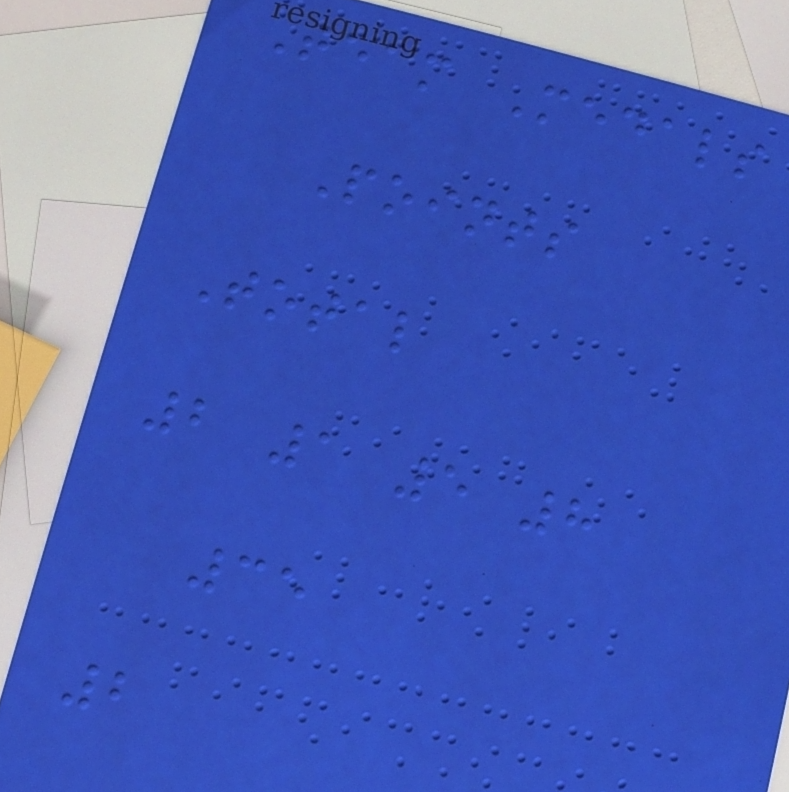Team Medals
Points
Total
2 1 5 8
35
2
